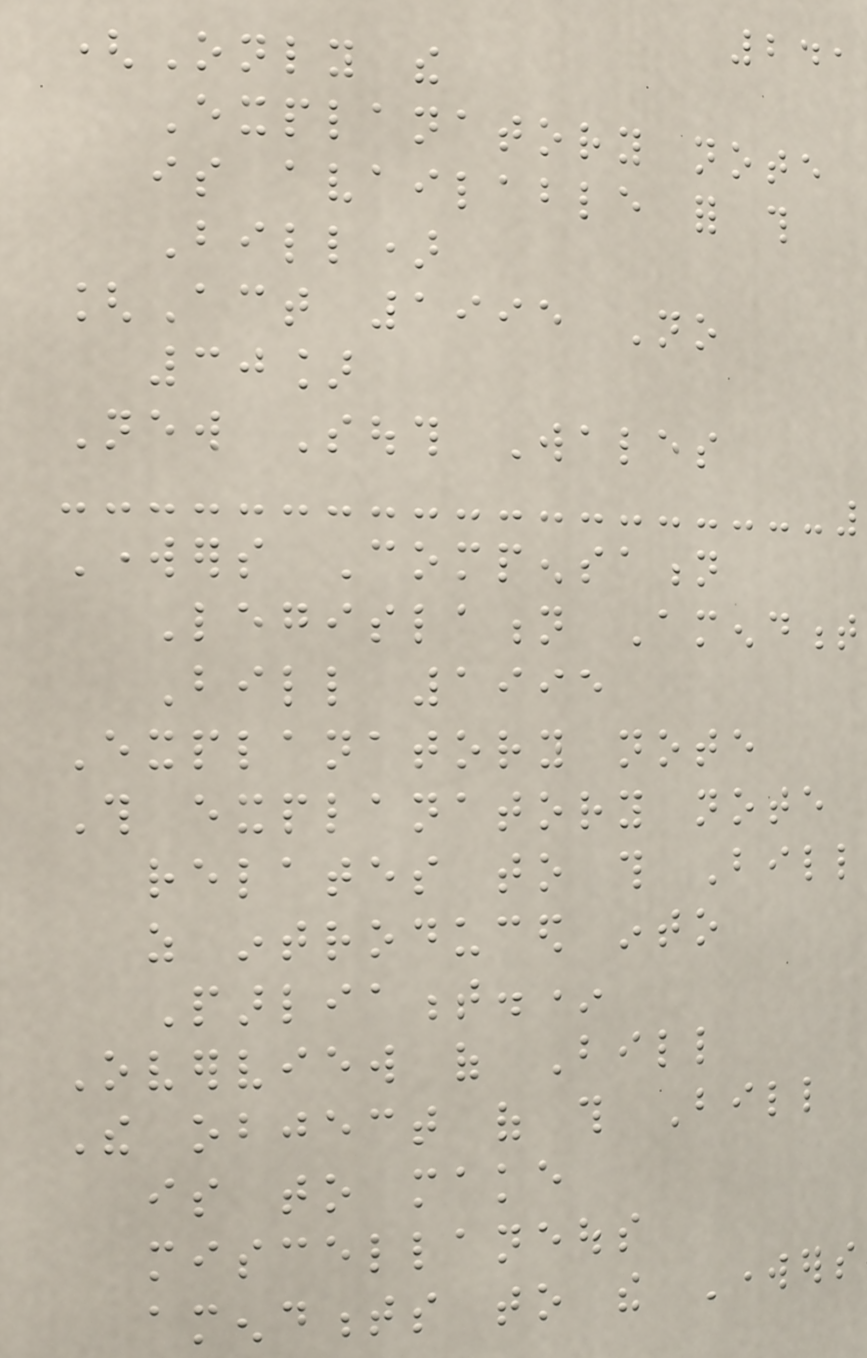241
(Only the
Explanatory note
is available for this
Bill)
[Act 1995 No
30]
New South Wales
Workers Compensation
Legislation Amendment
Bill 1995
Explanatory note
This explanatory note
relates to this Bill
as introduced into
Parliament.*
Overview of Bill
The object of this Bill
is to make
miscellaneous
amendments to the Workers
